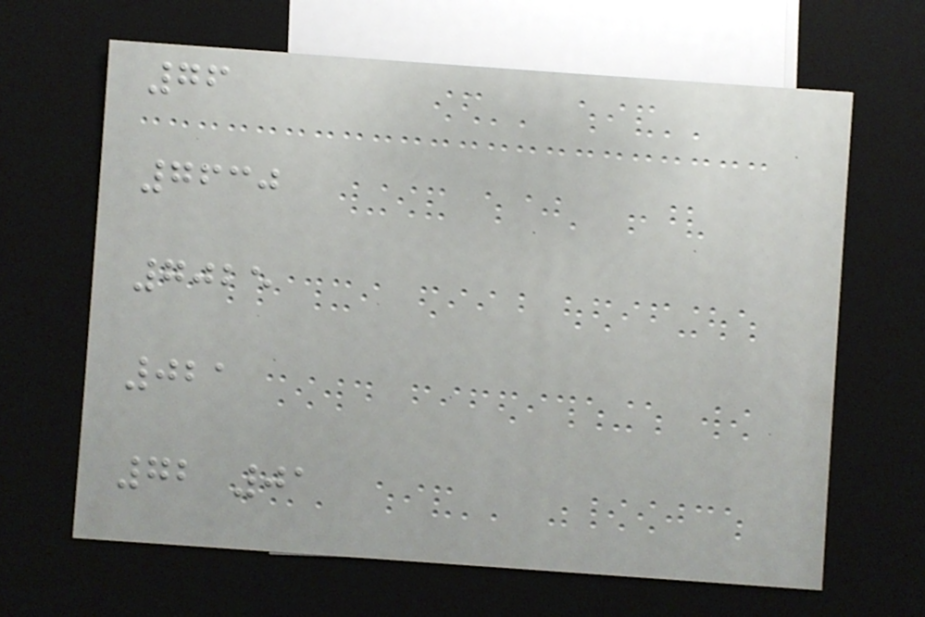76
7630
7025
021
72 01
